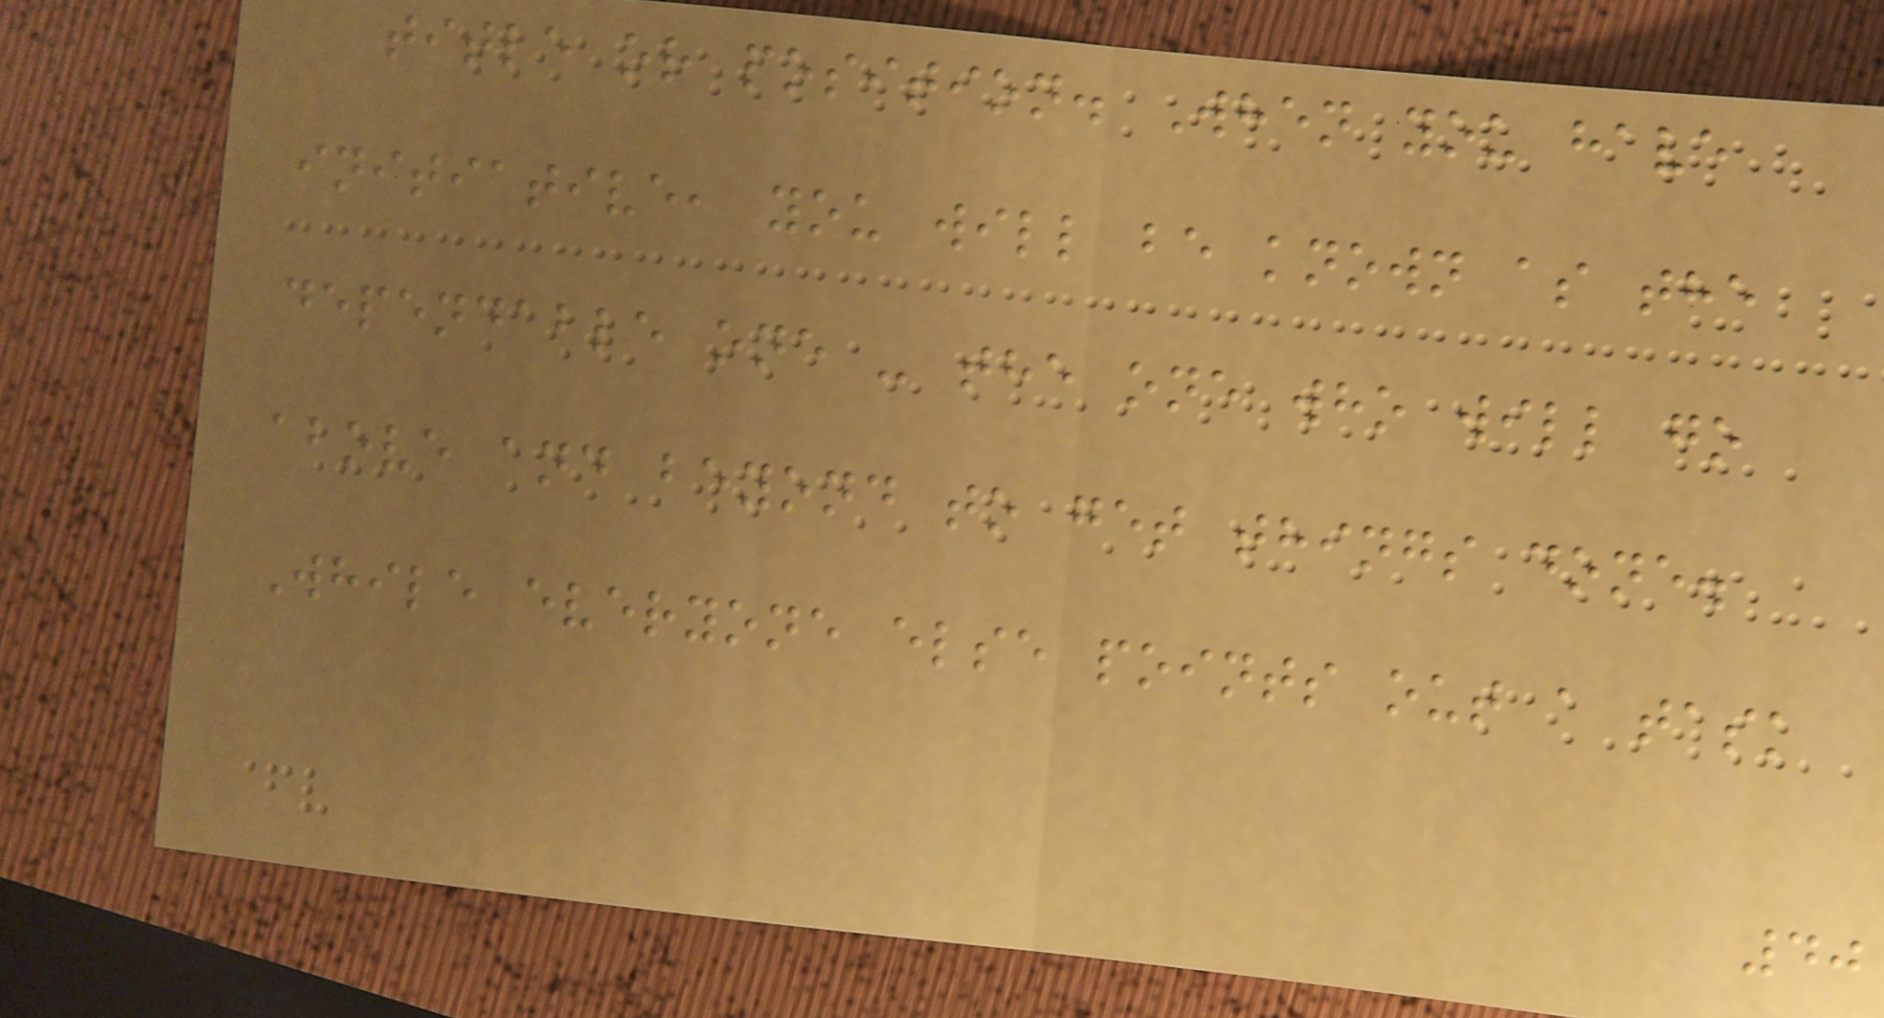title or position. When you have
initiative, you will be known as the
dependable one - the one who will go
above and beyond to get things done.
While everyone else points out a task
40
